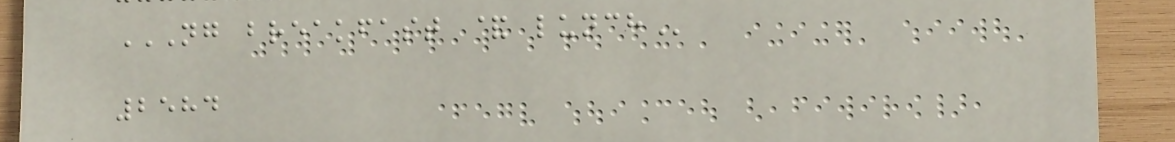NG BREAKFAST & LUNCH
2584
